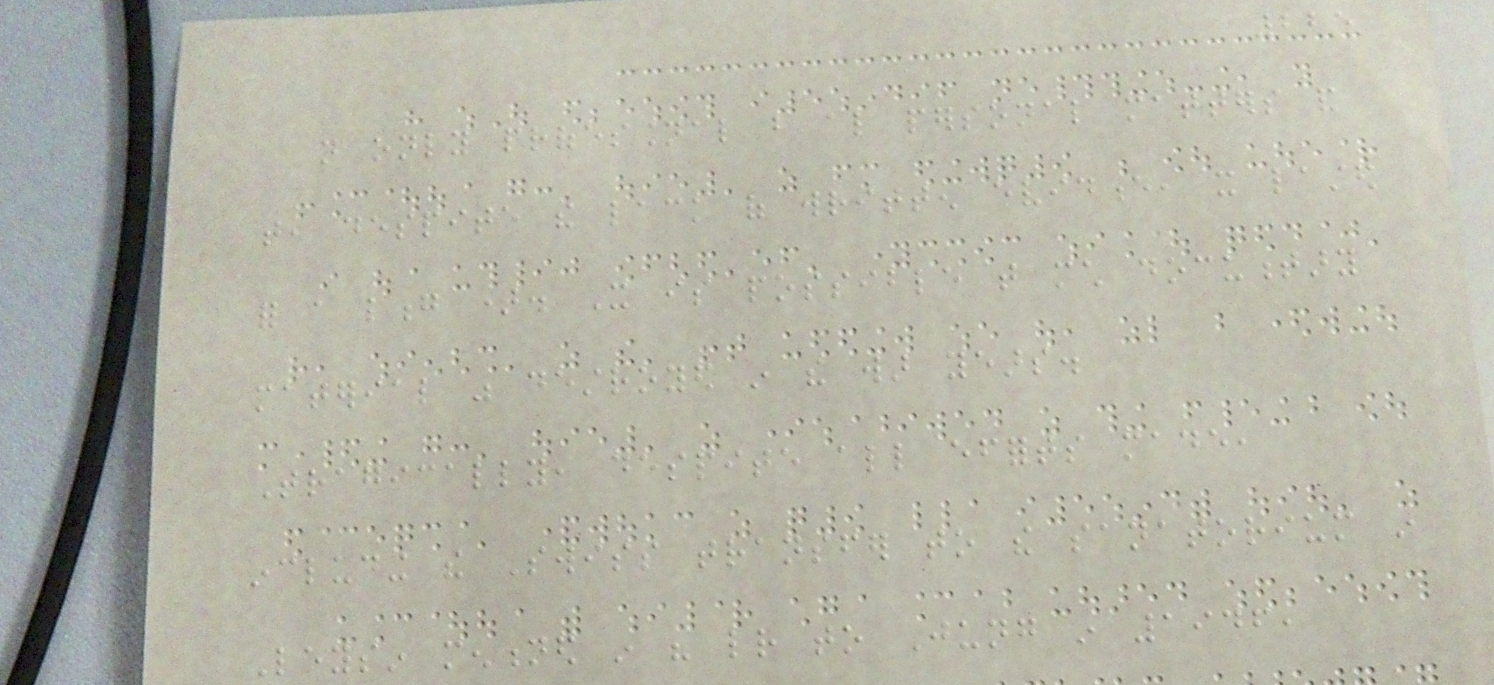225
not only professional but also personal matters and
that, despite the lack of written evidence, it lasted
for a long time. It is possible that much documentary
material was destroyed in the war years.
Tragically, despite all efforts made,
including the Swiss transfer to the sanatorium in
Leysin mentioned in his letter to Jung in 1946,
